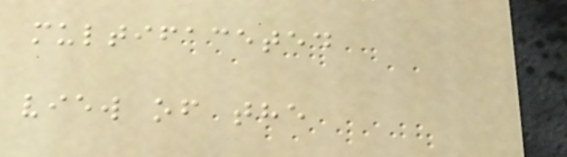multifaceted
view of the
